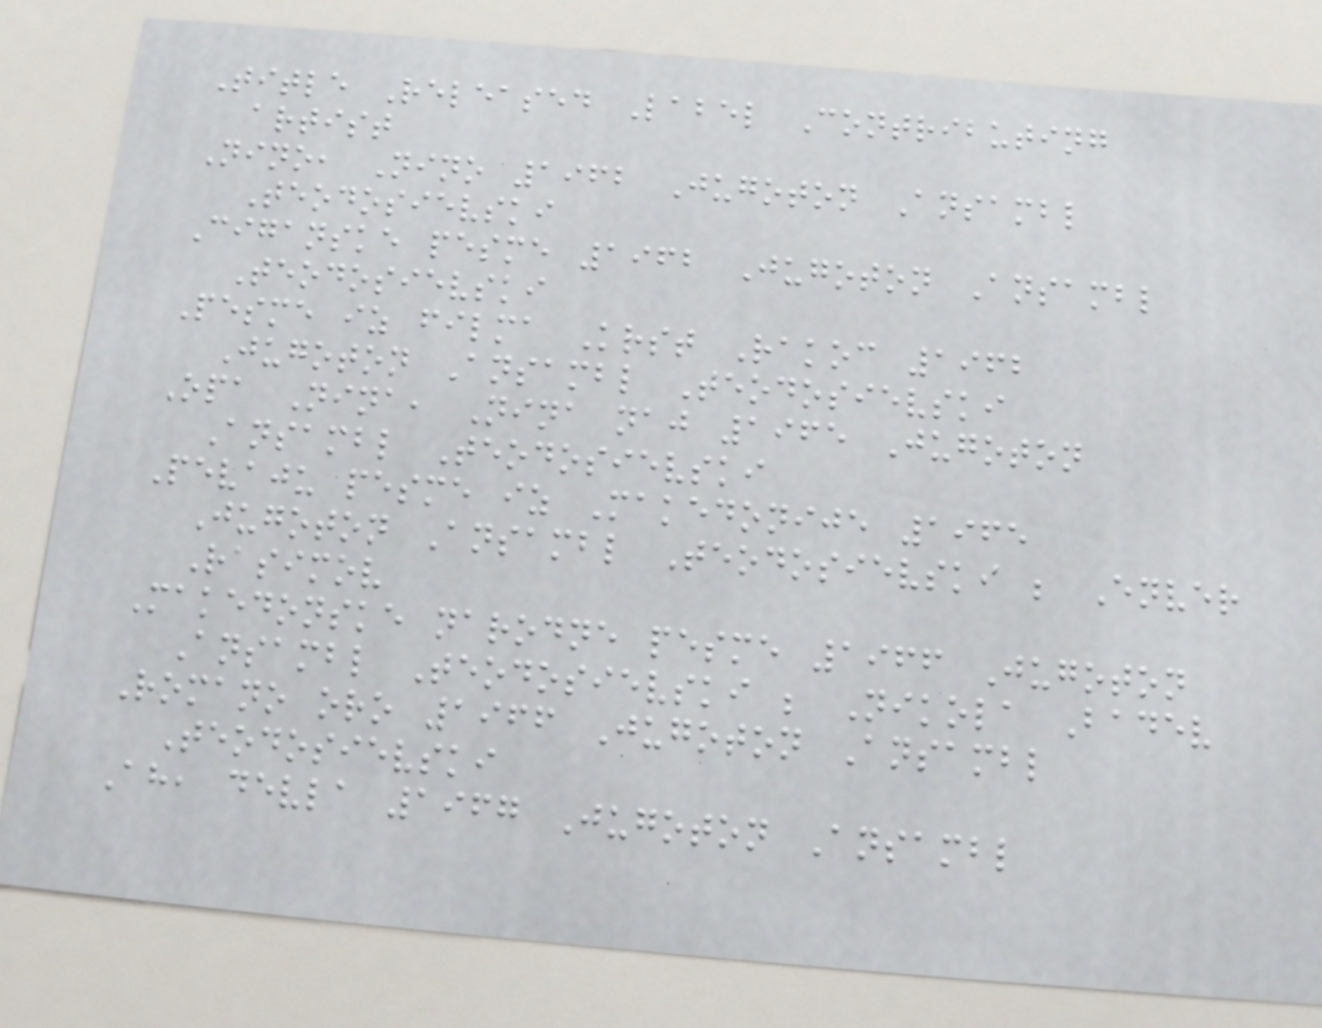Title Released Label Contributing
artist
Nino, Nino 1962 Jugoton Ansambl
Teodosievski
Ciganske pesme 1962 Jugoton Ansambl
Teodosievski
Pesme iz filma Krst Rakoc 1962
Jugoton Ansambl Teodosievski
Opa Nina, Nina naj 1965 Jugoton
Ansambl Teodosievski
Pevaju pesme iz Makedonije 1965
Jugoton Ansambl Teodosievski ; Enver
Rasimov
Makedonske narodne pesme 1966 Jugoton
Ansambl Teodosievski ; Nikola Badev
Romano oro 1966 Jugoton Ansambl
Teodosievski
Ah, devla 1967 Jugoton Ansambl
